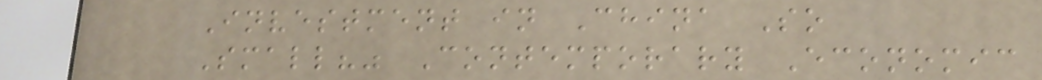Investment in China So
Small?" Contemporary Economic
